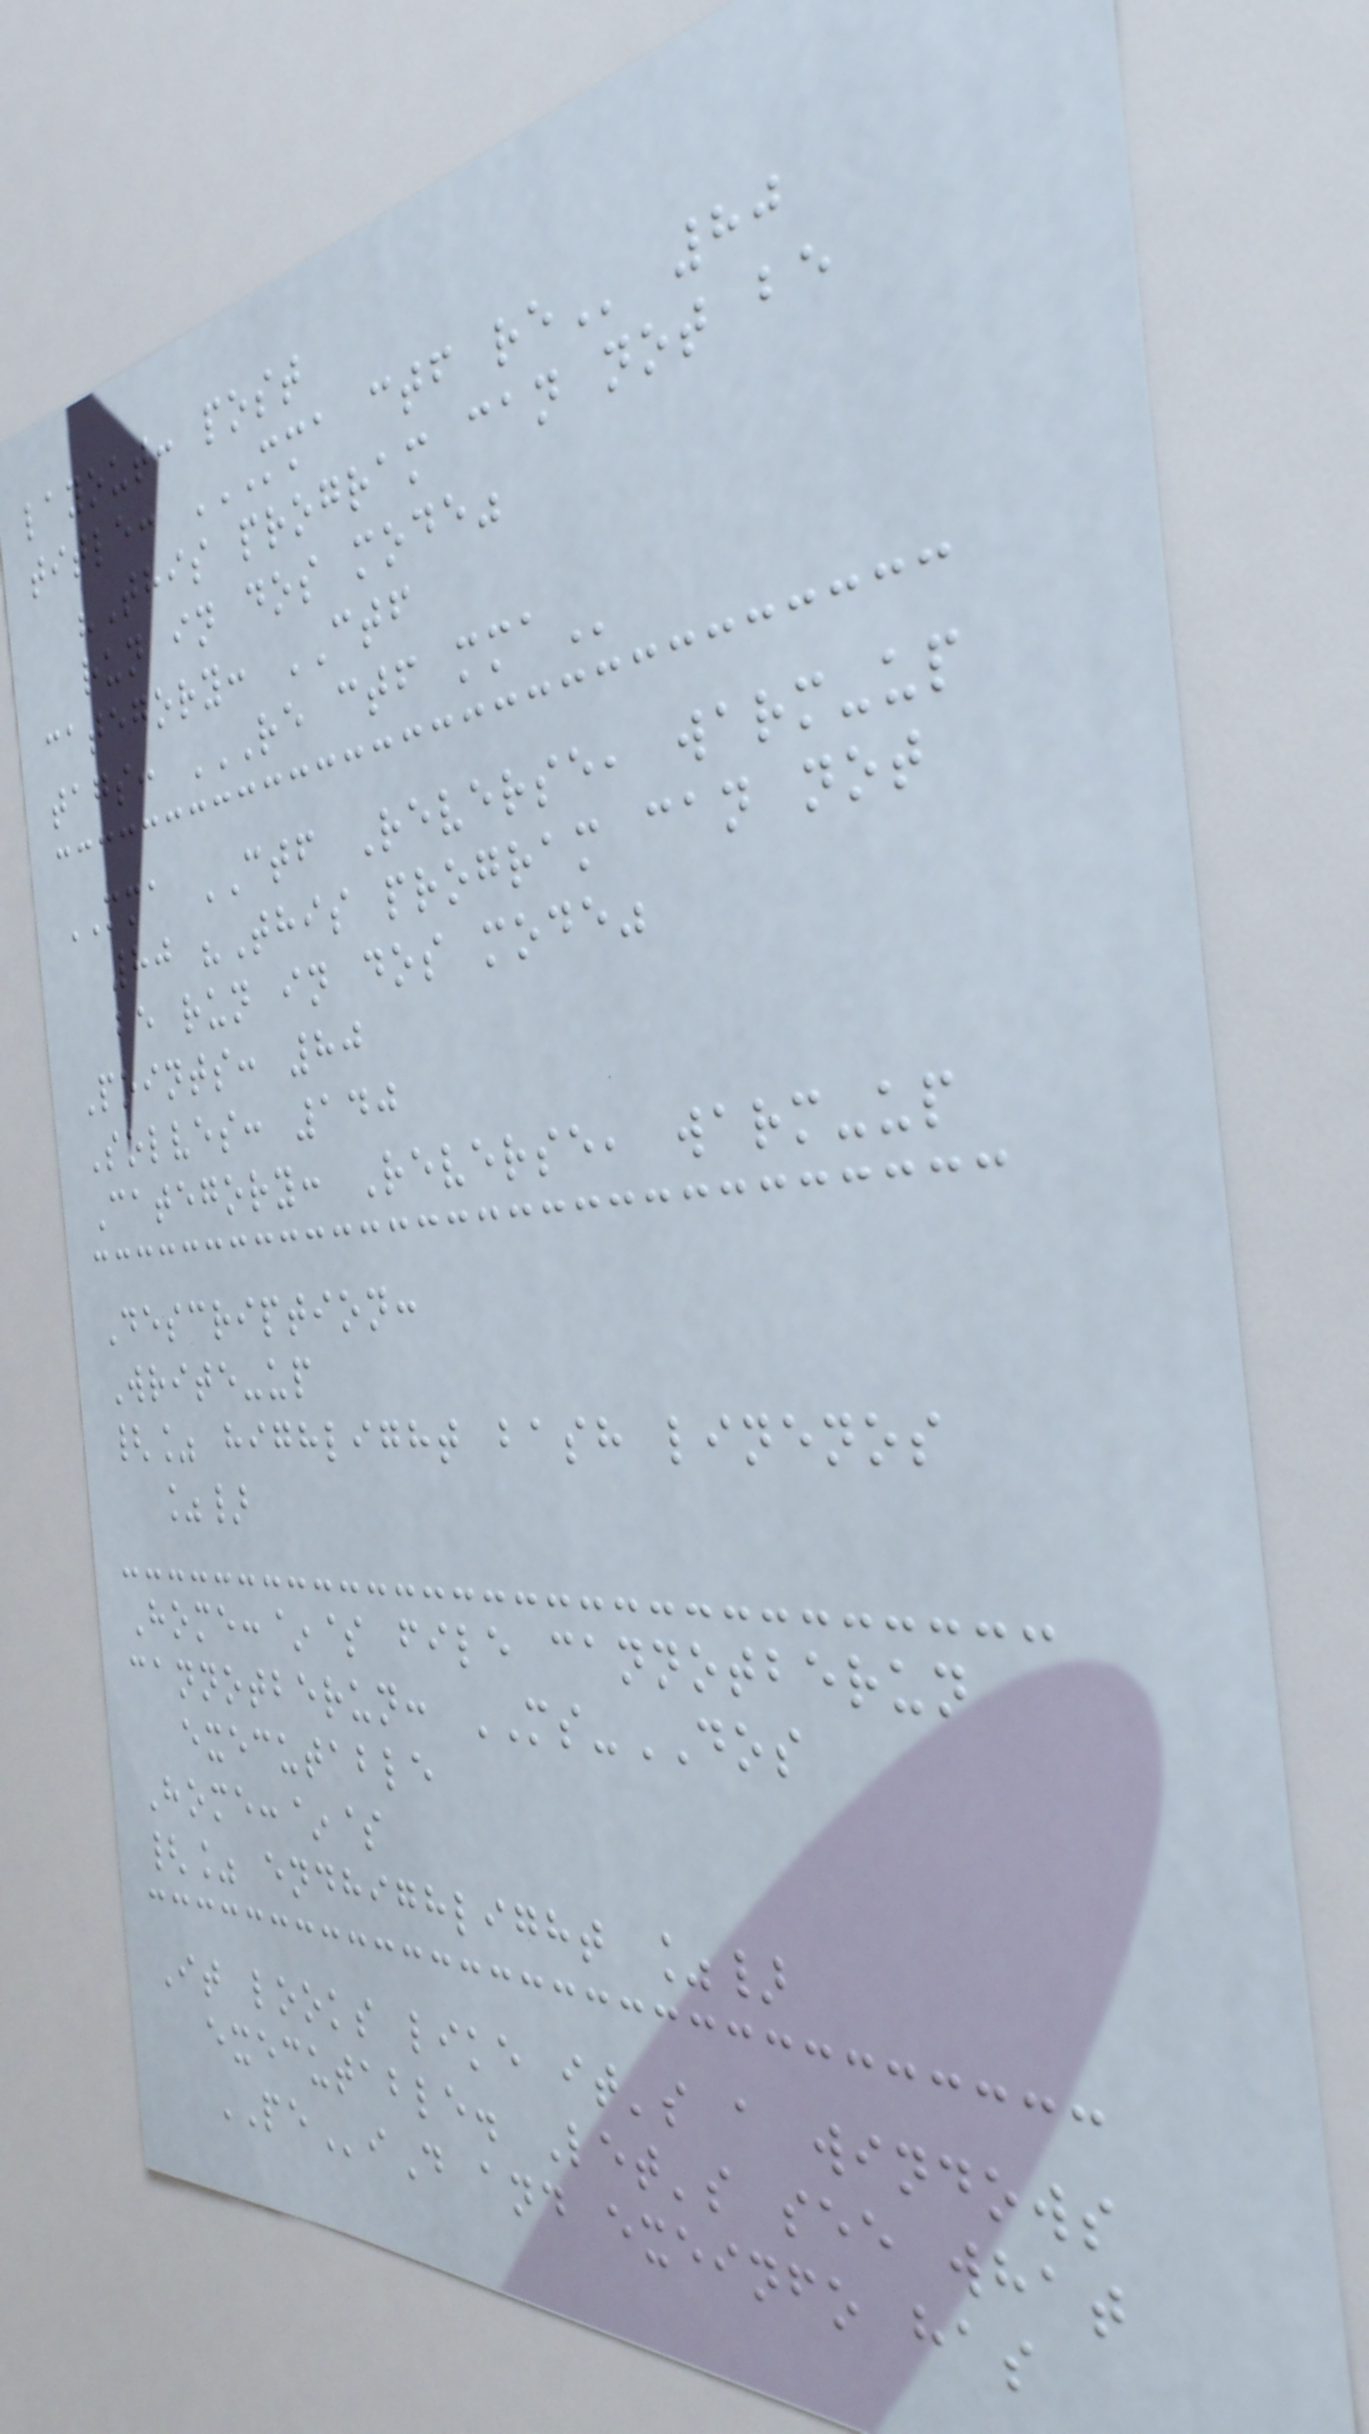layout: post
title: MMA CTF RE 80
"This program can not be
run in dos mode"
category: CTF
tags: RE CTF MMA
MMA CTF Reverse, warm-up
80 "This program can not
be run in dos mode"
Points: 80
Solves: 140
Category: Reverse, warm-up
Description:
Write-up
{% highlight bash linenos
%}
Home:~$ file cannotberun
cannotberun: MS-DOS
executable
Home:~$
{% endhighlight %}
It looks like it's a windows
executable. Let's see what
PEiD and exeinfo has
